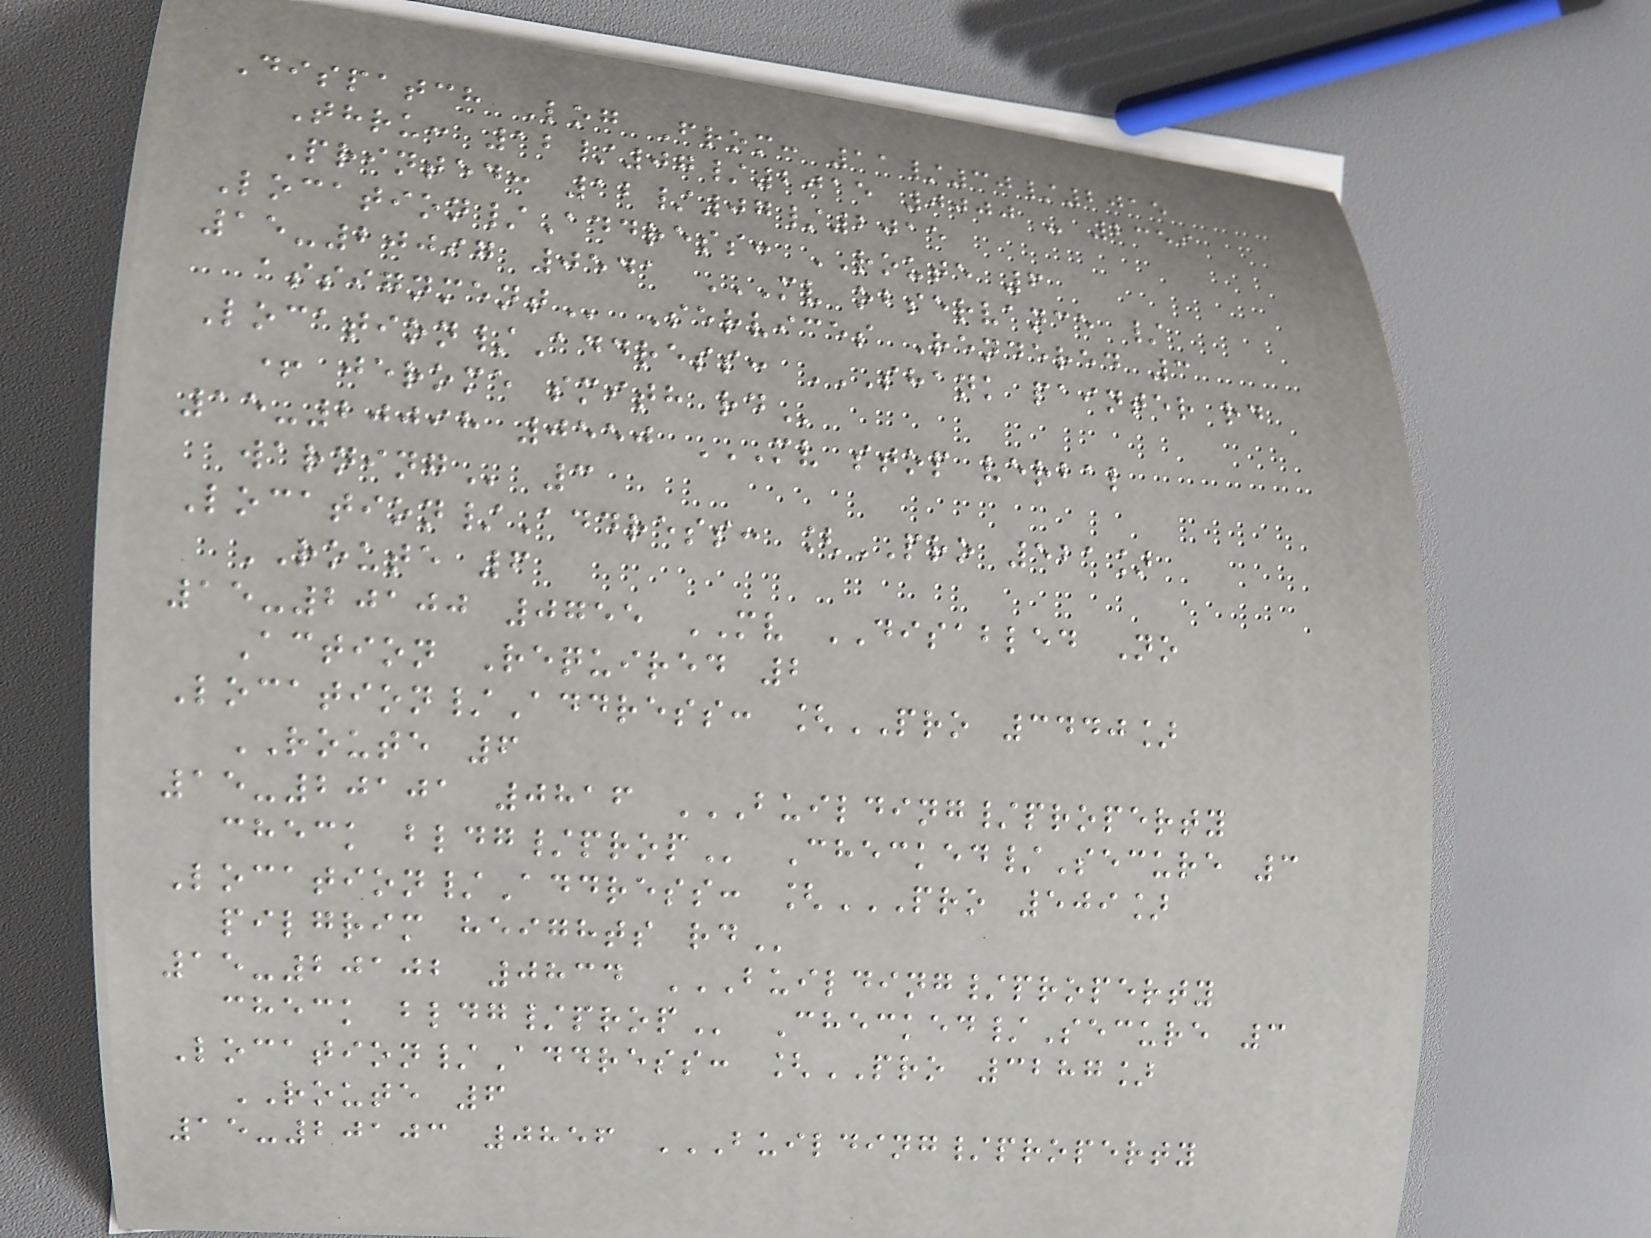Dispatch Log From: 11/30/2015
Thru: 12/07/2015 0000 - 2359
Printed: 12/07/2015
Location/Address: ROUTE 6
15-20097 0541 MV OBSERVANCE /
ASSIGNMENT Services Rendered 3
Location/Address: SHANK PAINTER RD
+ JEROME SMITH RD
15-20098 0550 MV STOP VERBAL
WARNING 3
Location/Address: [PRO 521]
ROUTE 6
15-20100 0755 MV DISABLED No
Action Required 2
Location/Address: [PRO 3440]
ROUTE 6
15-20101 0816 BUILDING/PROPERTY
CHECK BLDG/PROP Checked/Secure 3
Location/Address: [PRO 509]
PILGRIM HEIGHTS RD
15-20102 0834 BUILDING/PROPERTY
CHECK BLDG/PROP Checked/Secure 3
Location/Address: [PRO 3287]
ROUTE 6
15-20103 0856 BUILDING/PROPERTY
